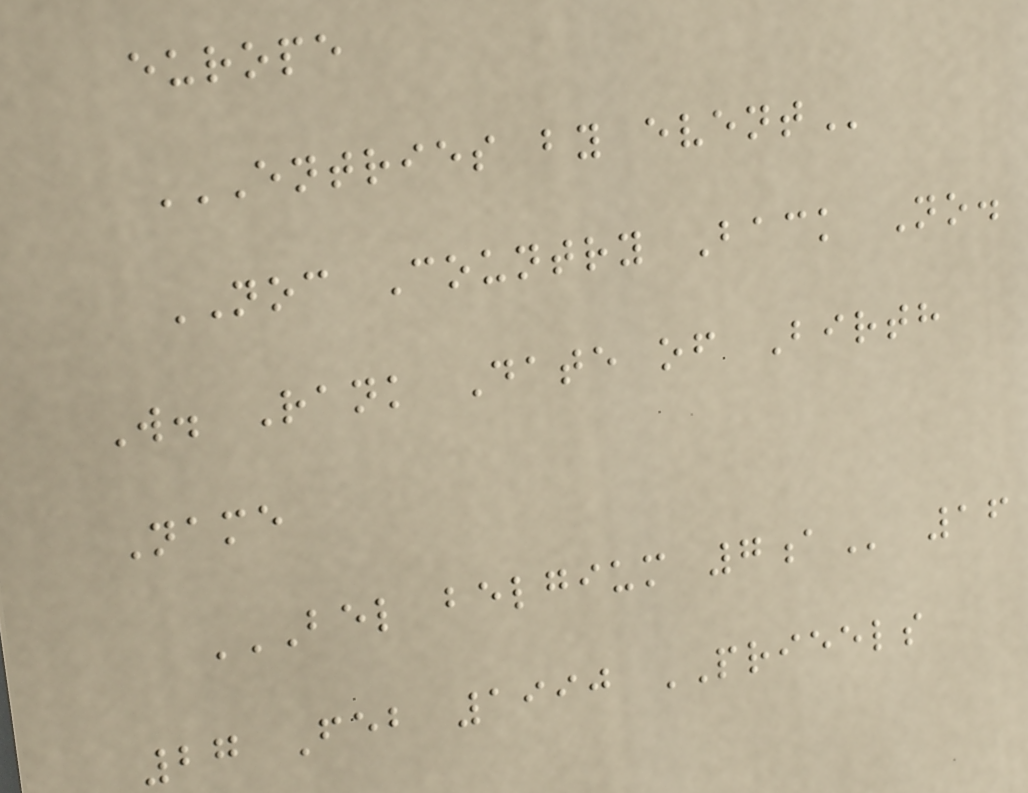europe
ENTRIES BY EVENT
NOC Country Back No.
W. Rank Date of Birth
Name
BEL BELGIUM 7A 16
27 Feb 1990 PRIEELS
